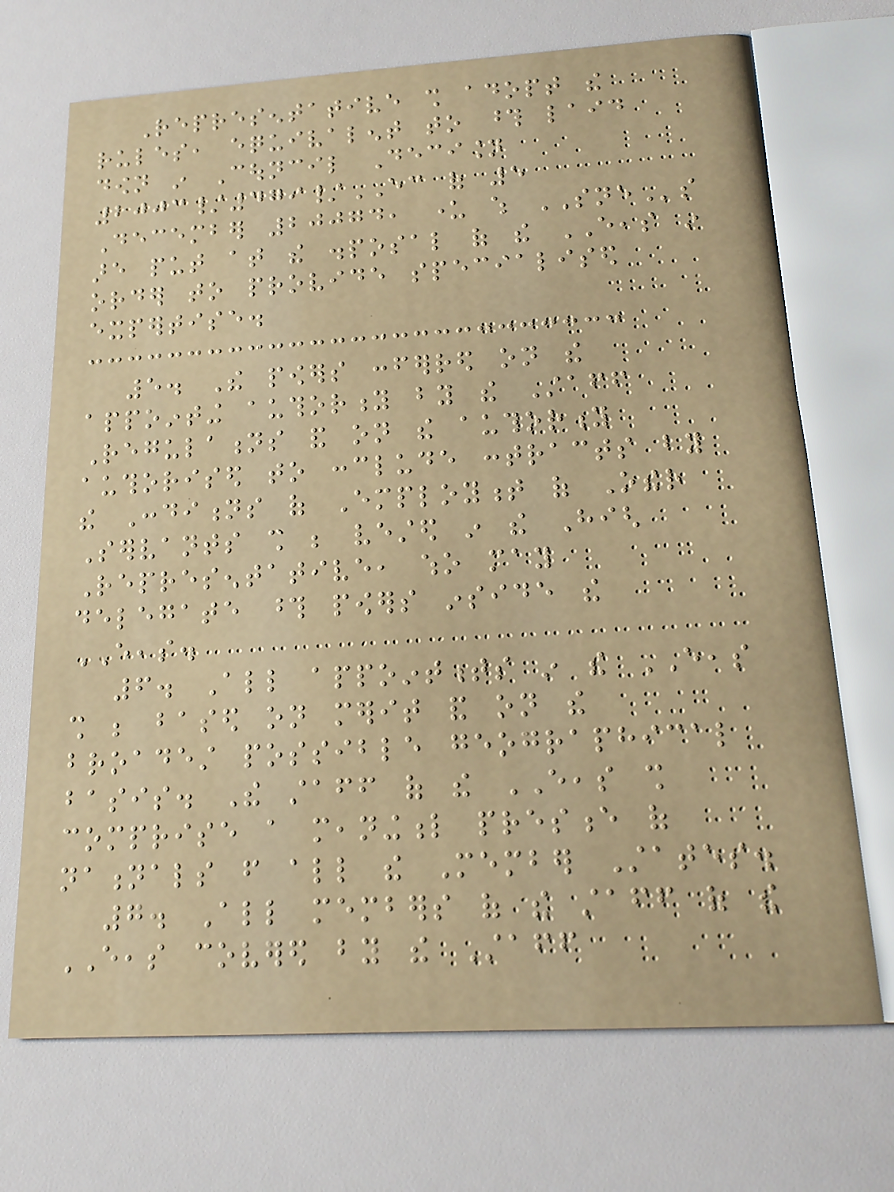Representative shall adopt the
rules, equivalent to those laid
down in Council Decision
2003/479/EC of 5
December 20074, under which SNEs
are put at the disposal of the EEAS in
order to provide specialised
expertise.
5. The powers conferred on the
appointing authority by the Staff
Regulations and on the authority
authorised to conclude contracts by
the Conditions of Employment of Other
Servants shall be vested in the High
Representative, who may
delegate those powers inside the
EEAS.
6. All appointments in the EEAS
shall be based on merit and on the
broadest possible geographical
basis. The staff of the EEAS shall
comprise a meaningful presence of
nationals from all the Member States.
7. All members of the staff of the
EEAS covered by the Staff
